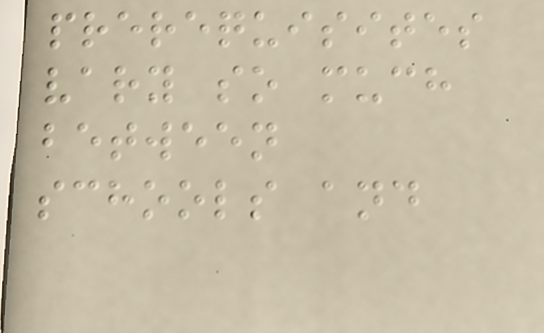prerequisites
vary so much
between
schools and
